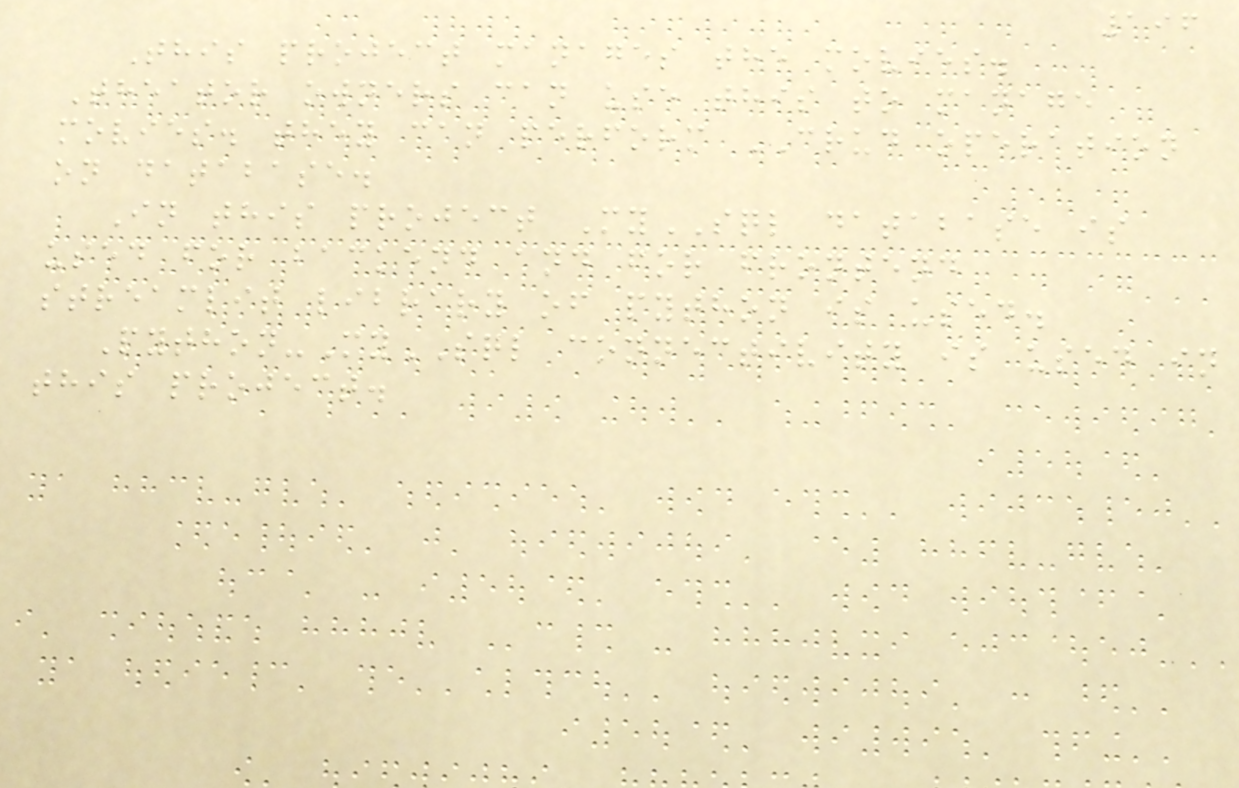196
This project manages the movies.
Theator owners can use this to manage
movies. they can perform CRUD operation
on database.
In this project MySQL database is
used for backend and for frontend
streamlit library of python is used.
Python-MySQL connectivity is used in
this project.
